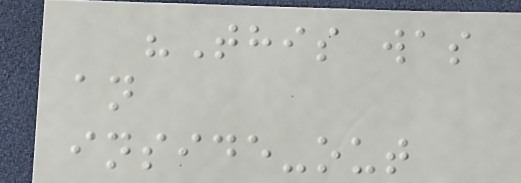"This was
an
inside-out
